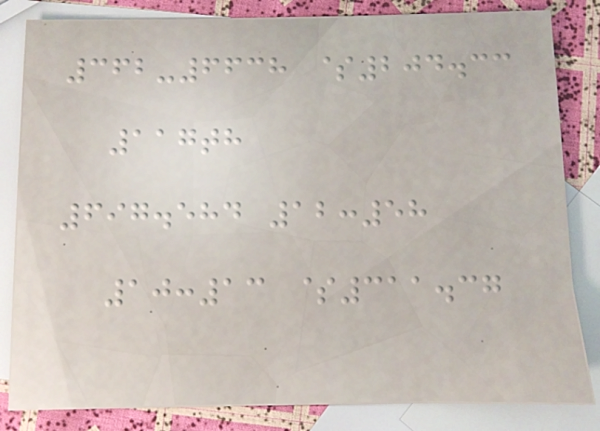362-6638 $204.33
117th
697.584 12:58
10:13 $311.37
